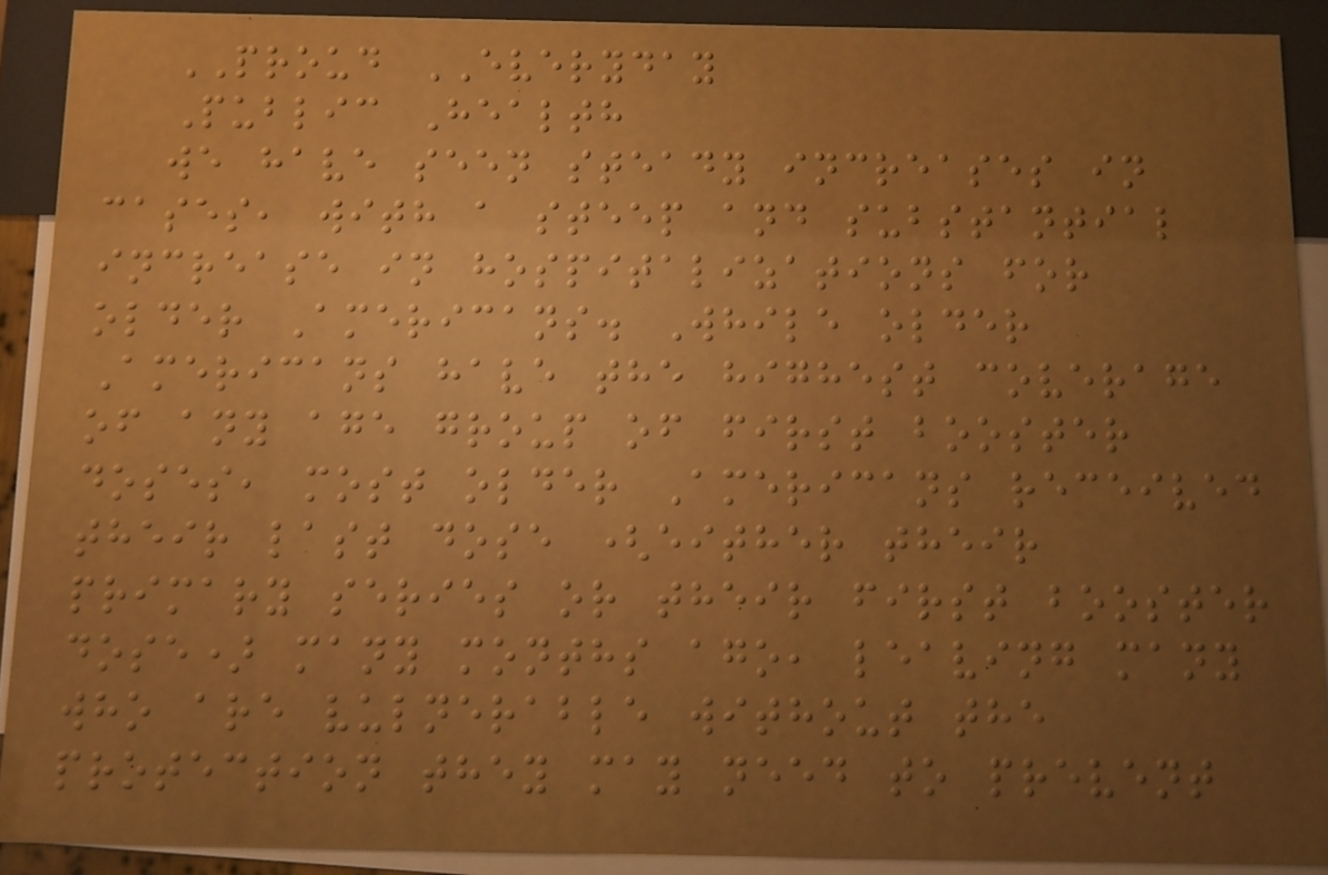PROUD EVERYDAY
Public Health
we have seen steady increases in
cases, with a steep and substantial
increase in hospitalizations for
older Americans. While older
Americans have the highest coverage
of any age group of first booster
doses, most older Americans received
their last dose (either their
primary series or their first booster
dose) many months ago, leaving many
who are vulnerable without the
protection they may need to prevent
